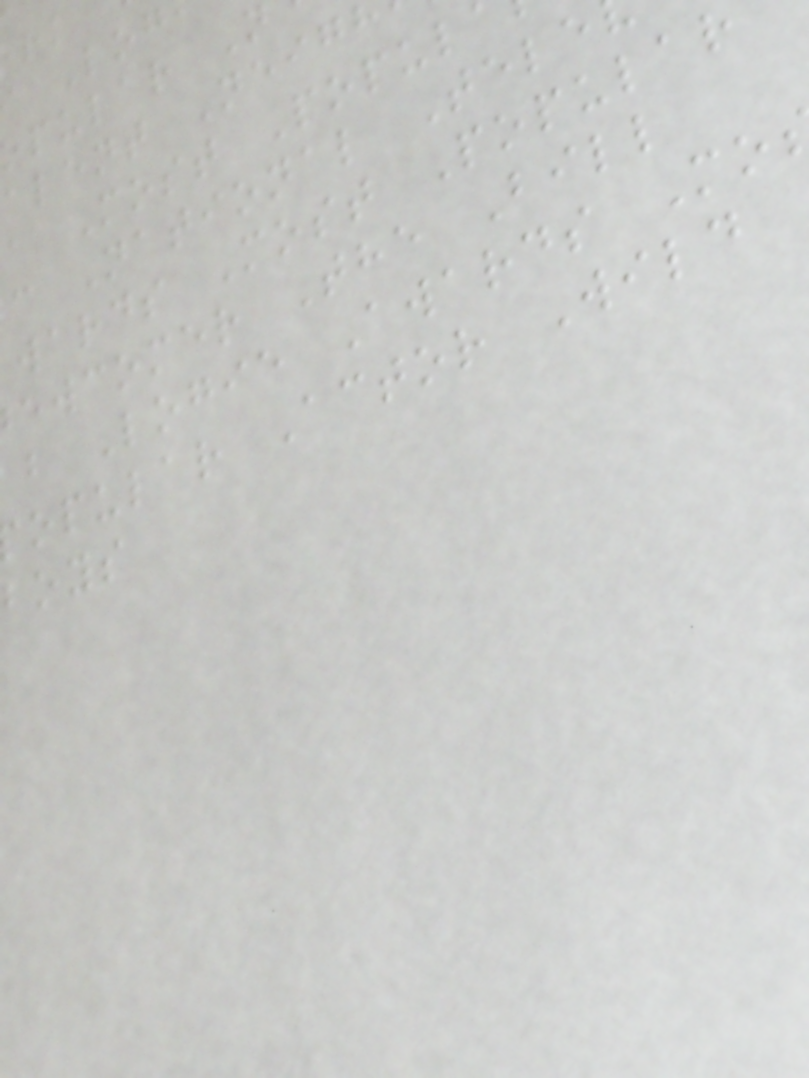pular N
alent Neig
a Most Popul
c National Tele
wards Most Popular
ewcomer The Bill
b Logie Awards Mo
opular Actor Wild
boys
